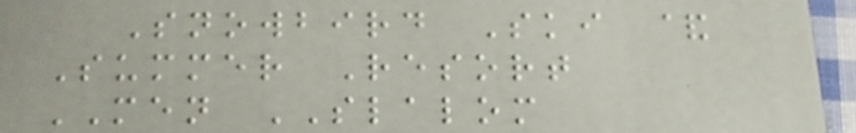Snowbird Ski &
Summer Resort
MEN SLALOM
